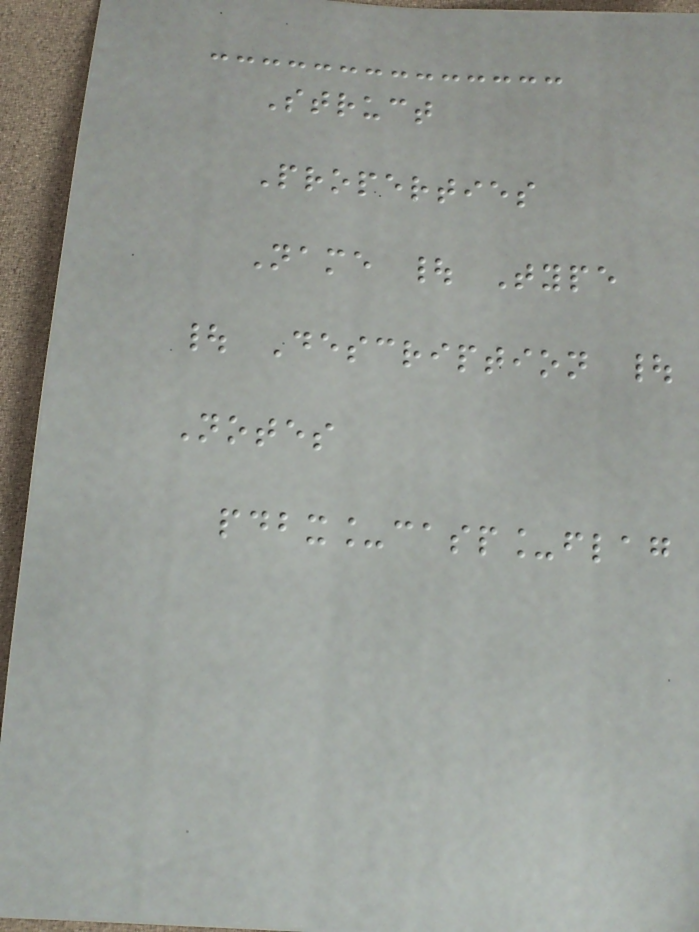Struct
Properties
Name | Type
| Description |
Notes
pdbx_casp_flag
